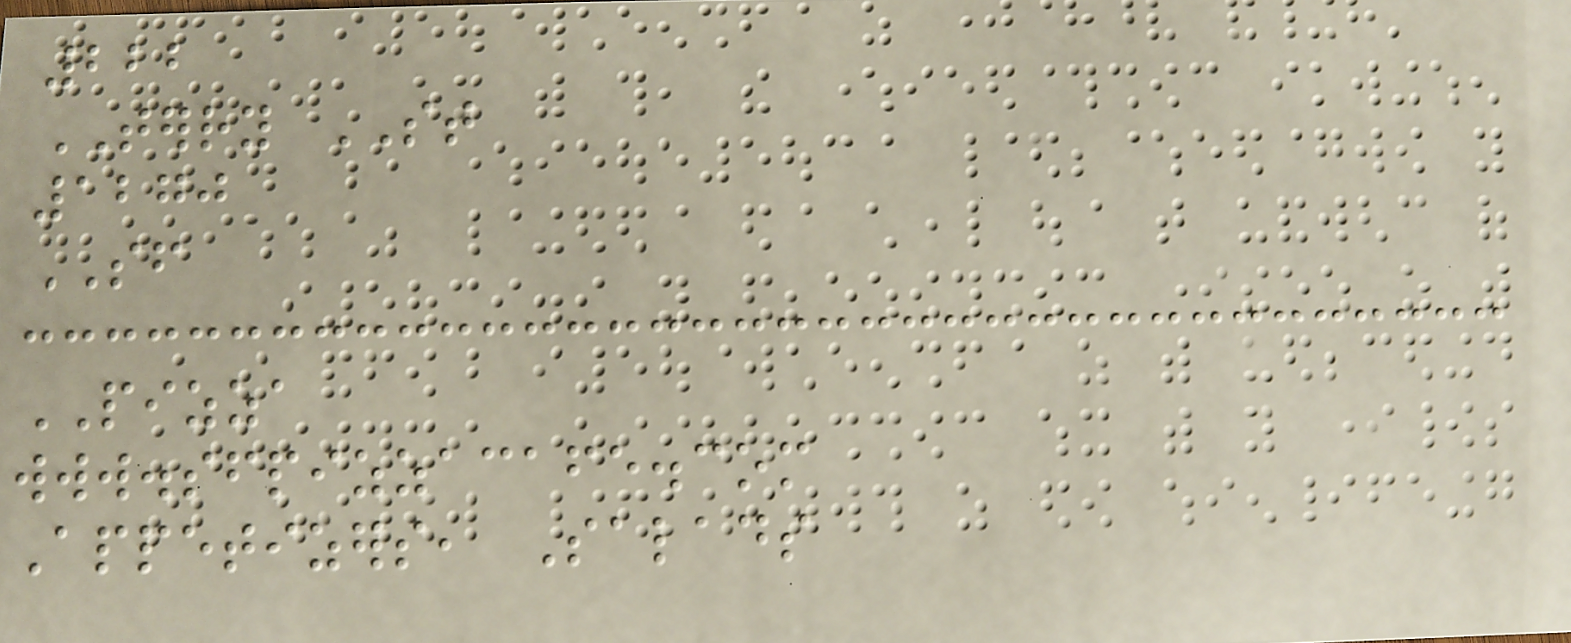222
TERRY ST
1270
SF
PIZZA
www.sfpizzacafe.com
Appetizers, Salads
